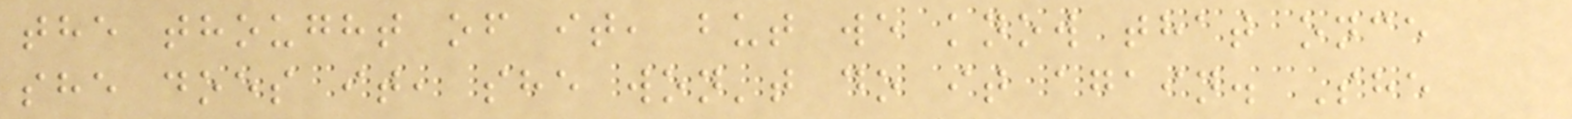the thought of it, but we know that once
she does it, she won't do it again. She
